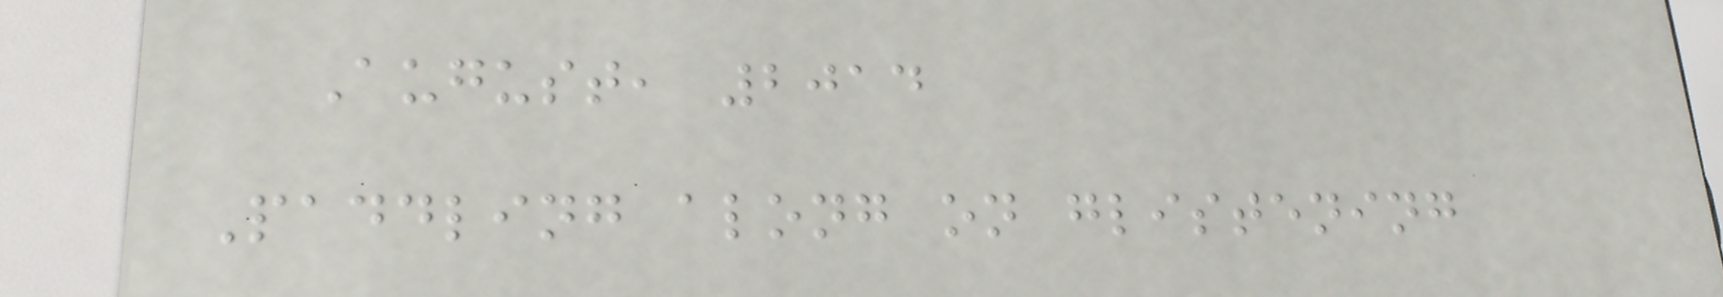August, 2014
Paddling along on glistening
